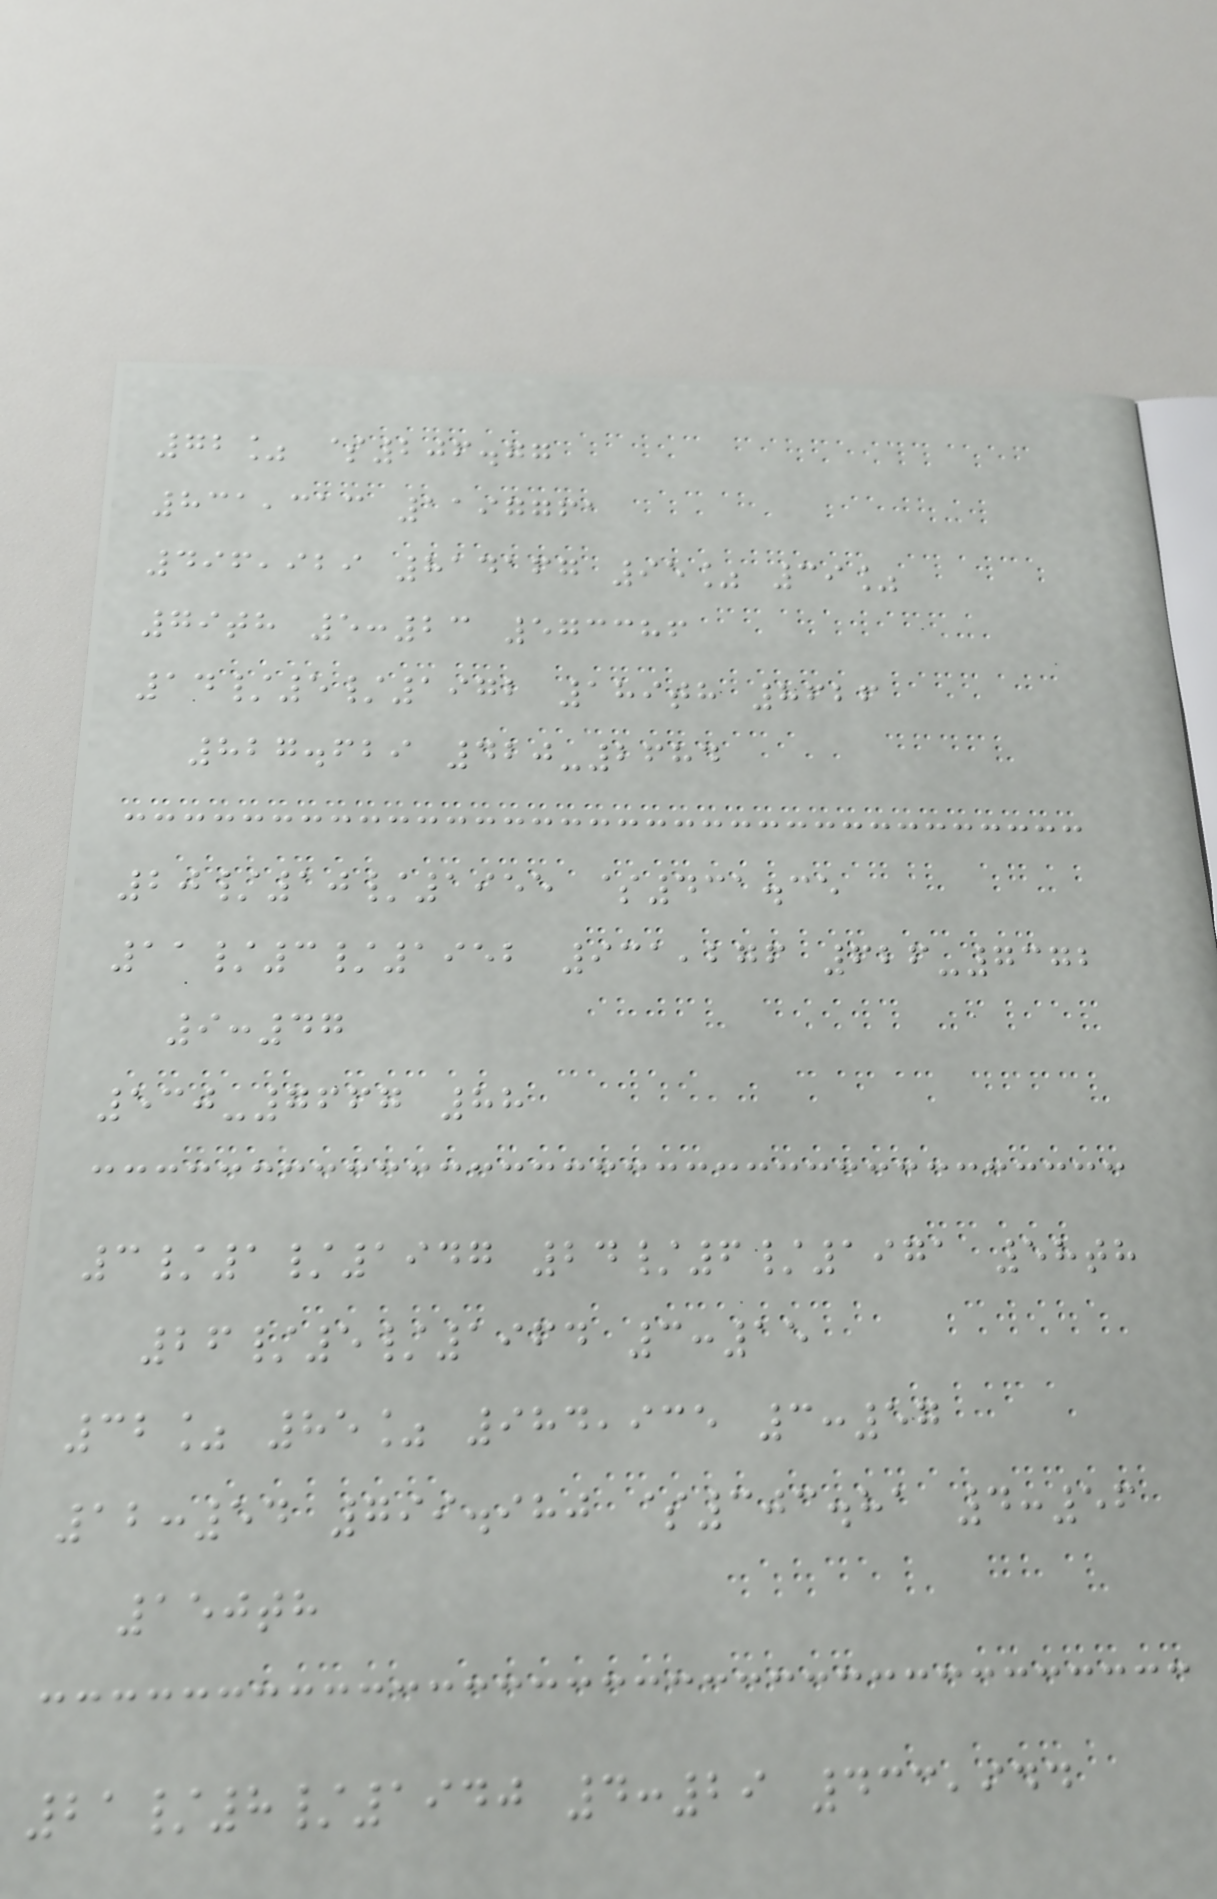72% $206.77
831,313 1197761
496,929 814167 95% 39%
79th 5:23 573386
14/5/1972 189th 8626
827.629 420-2684
20/10/1955 $431.35
11/3/1952 931,276 626-7372
9:47
530-7667 88
3/1/1947 24/6/1971 58th
26/5/1964 3:15
32% 85% 984,935 3:57
12:54 799.980 $303.81 4:56
150th
21/8/1940 4:29 433,944
